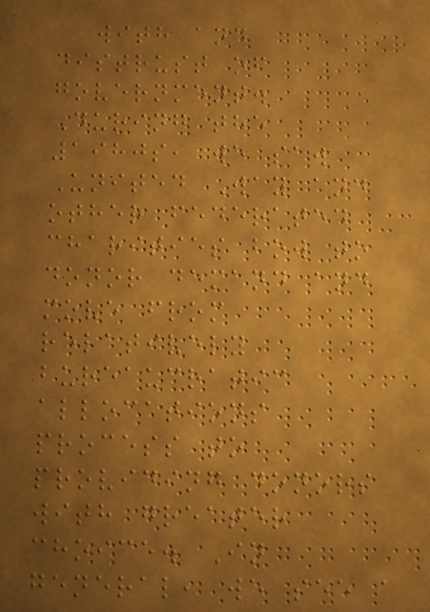with and
distrust of
government.
During the
1980s, we saw
United Way and
other federated
charities bow to
donor demand and
move from
relatively
bureaucratic
allocations
process to
providing donors
with greater
choice. In
general, we see a
